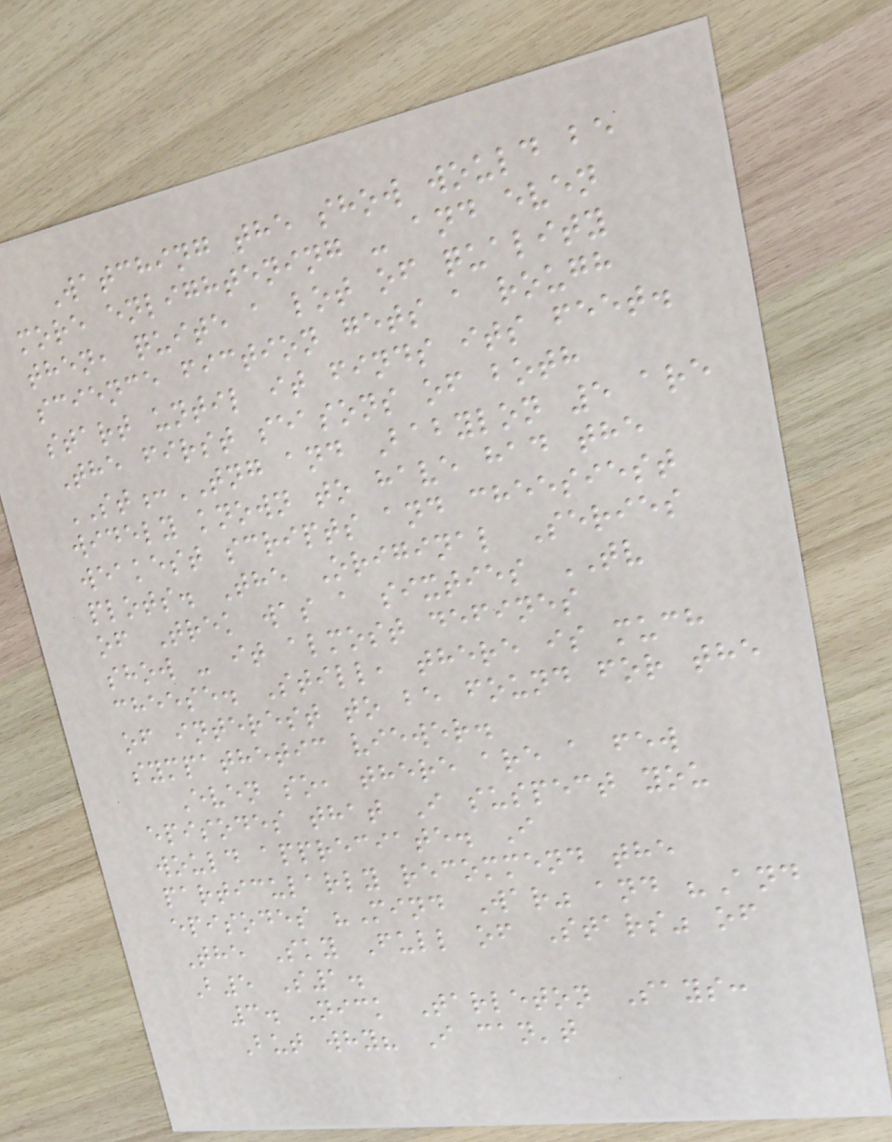Watching the show would be
more enlightening - and even
then, quite a lot of quality
science fiction gets a rough
start until it finds its feet.
The first seasons of both
ST:TNG and Babylon 5 are
widely known to have had the
weakest scripts and cheesiest
plots. The Original Series
of Trek was a sixties TV
show - it almost defines
cheese. Still, there is much
of interest to be found for the
sympathetic viewer.
Even so, there are a few
episodes that I suspect you
would appreciate. I
particularly recommend the
episodes "Mind War" and "And
The Sky Full of Stars" of
B5 S1.
3. Nick Tarleton Says:
But why? I can't
